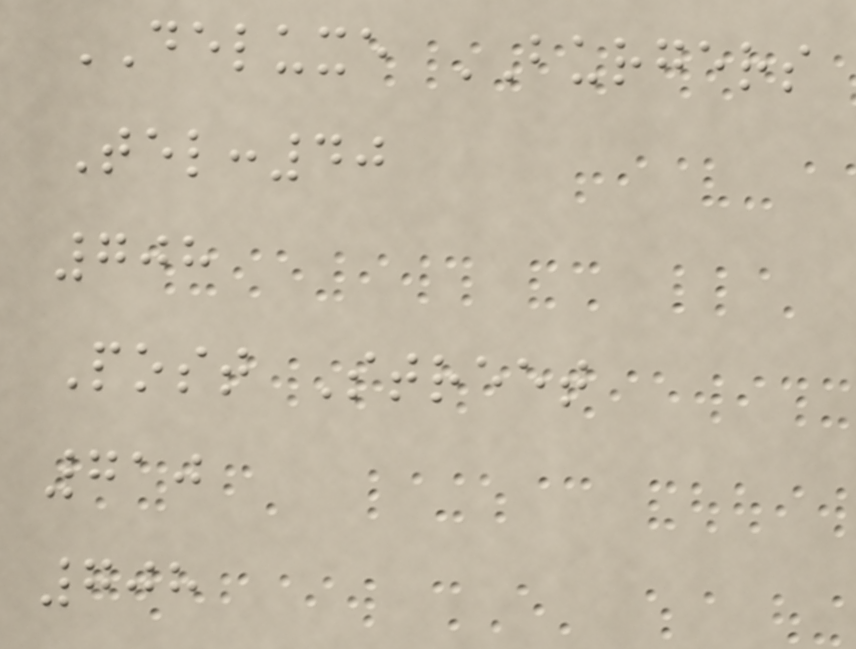DELUXE BURGERS
Tel:40
708
Post Street
710
708
